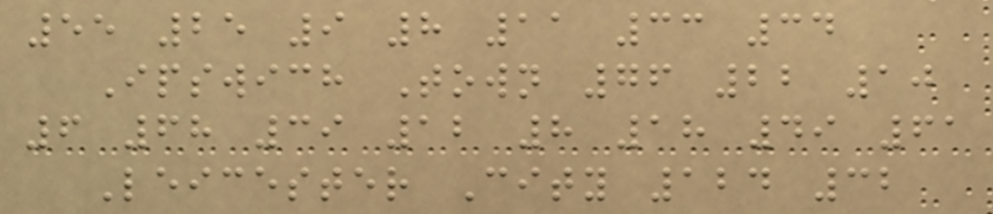55 25 9 8 11 33 34
Ipswich Town 76 22 10
6 68 39 12 8 18 49 61
Leicester City 124 32
